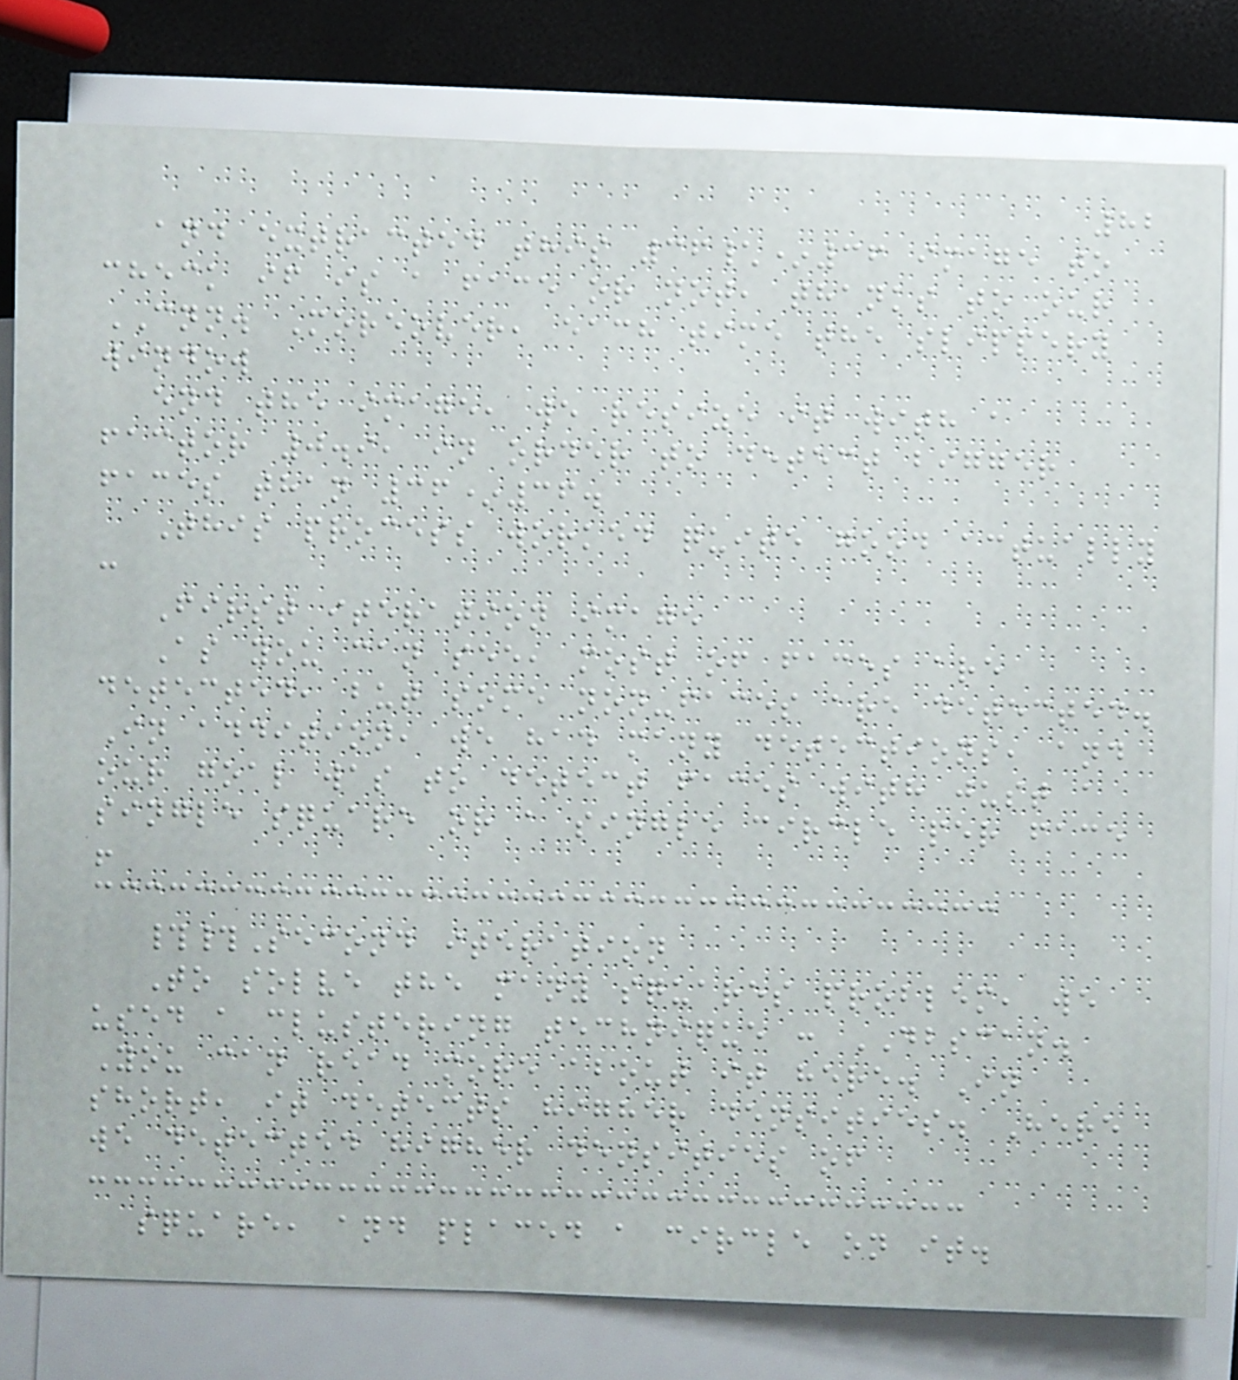82
and extracted this 36\*36 image to
check if is a face or not, thanks to our
CNN. Moreover, each time the slippery
window
end the image, we resize it with a
factor 0.9, in order to detect bigger
faces than 36*36.
This process worked quite good actually
:
First iteration image
As you can see, most of faces are
detected, but some non-faces are detected.
In addition, we had many detections, and
our goal was to detect faces with just a
single square or a single circle per face
!
##Second iteration
To solve the many squares problem, we
used a clustering technique : DBSCAN.
You can read more about it here. In
short, it detects higher densities. Here
we detected higher densities of
square, and placed a circle on it.
